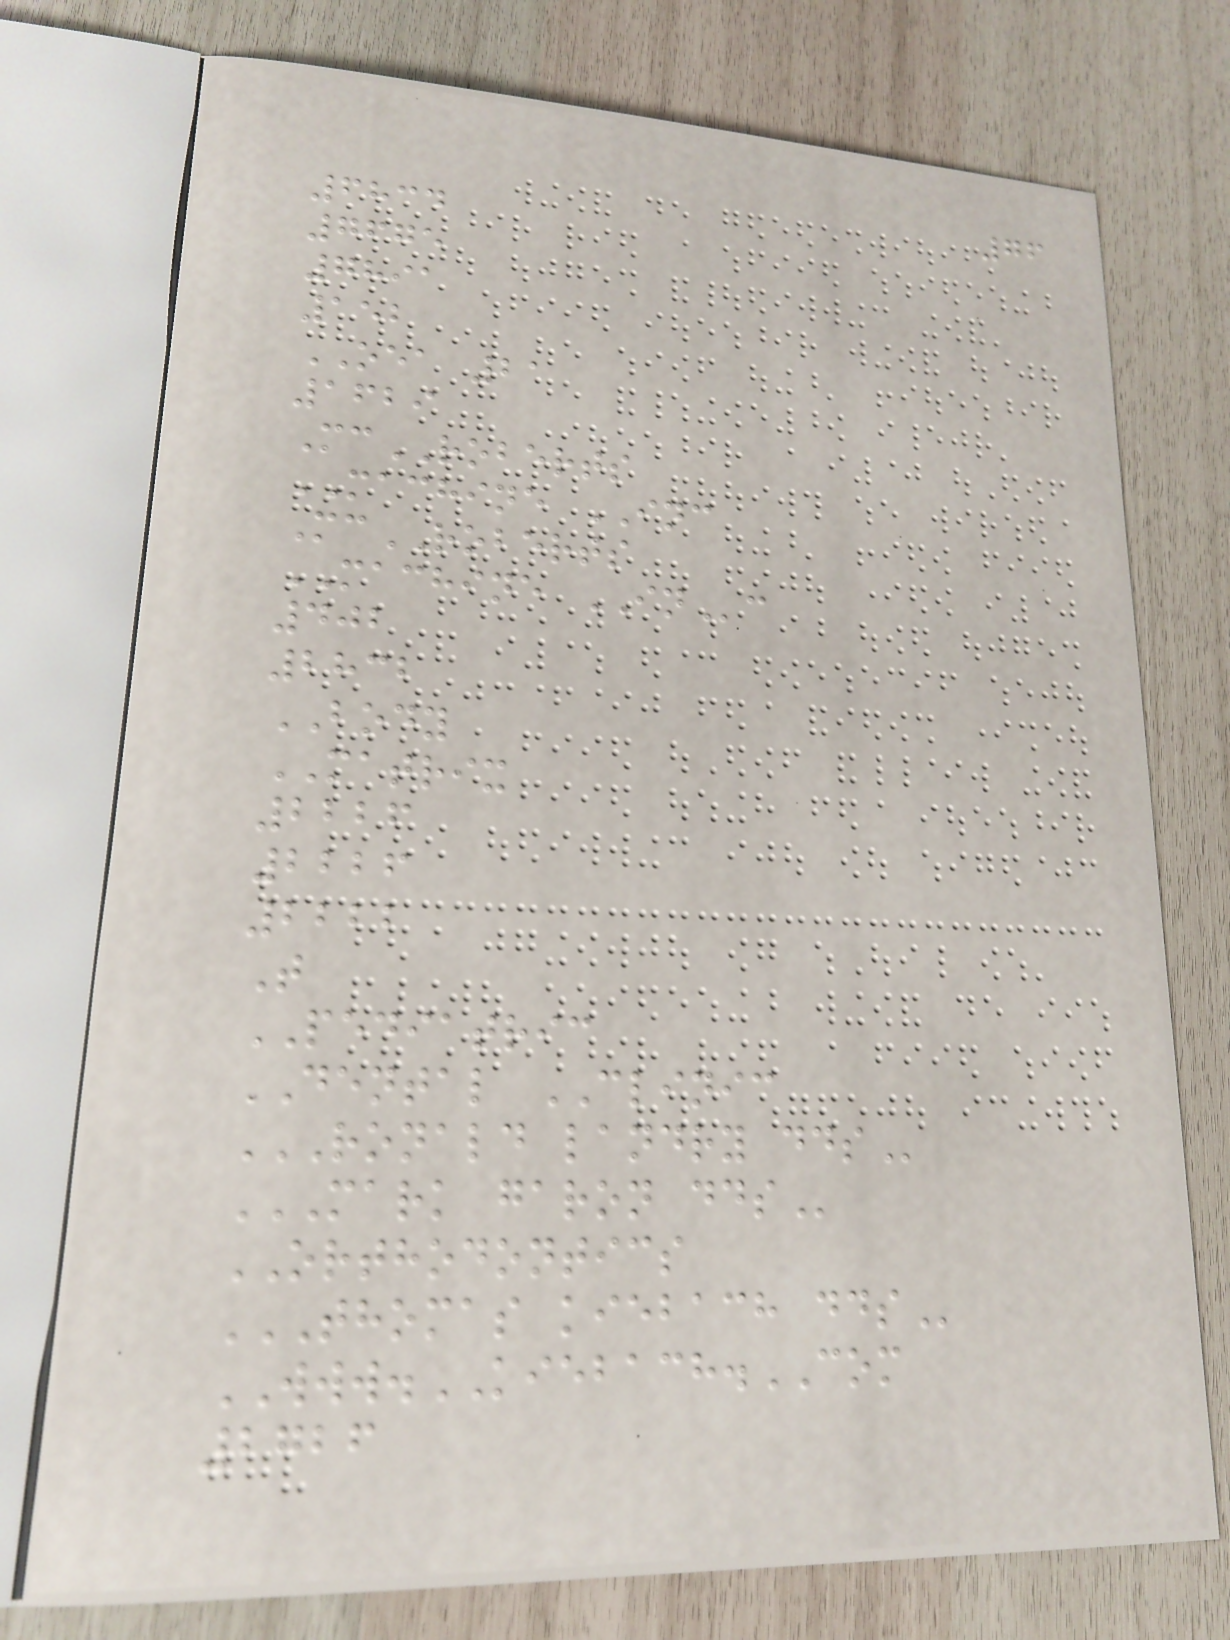76
6834
7675
7891
152
OEA 21
1629
McROBERTS
MACHINE INC
McROBERTS
MACHINE INc
402
2832
BODY
MATRIX
2226
2226
2222
T
PEDIATRIC
DENTAL CLINIC
RONALD LANDRY DDS
MARK GARON DDS
ORTHODONTICS
THOMAS KIEBACH DDS
WWW.KIEBACH.COM
2726
